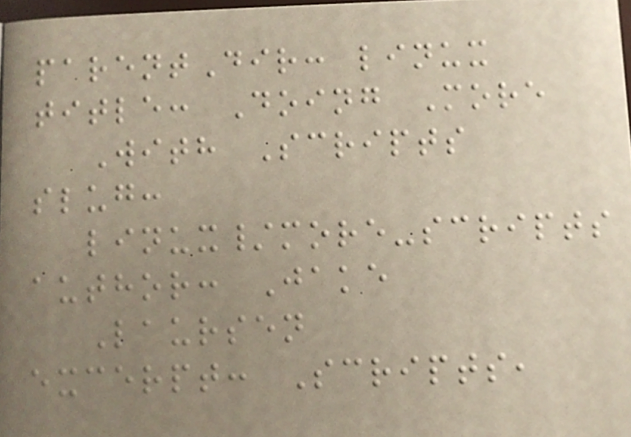parentDir: linux
title: Doing More
With Scripts
slug:
linux/more-scripts
author: Jake
Laursen
excerpt: Scripts,
